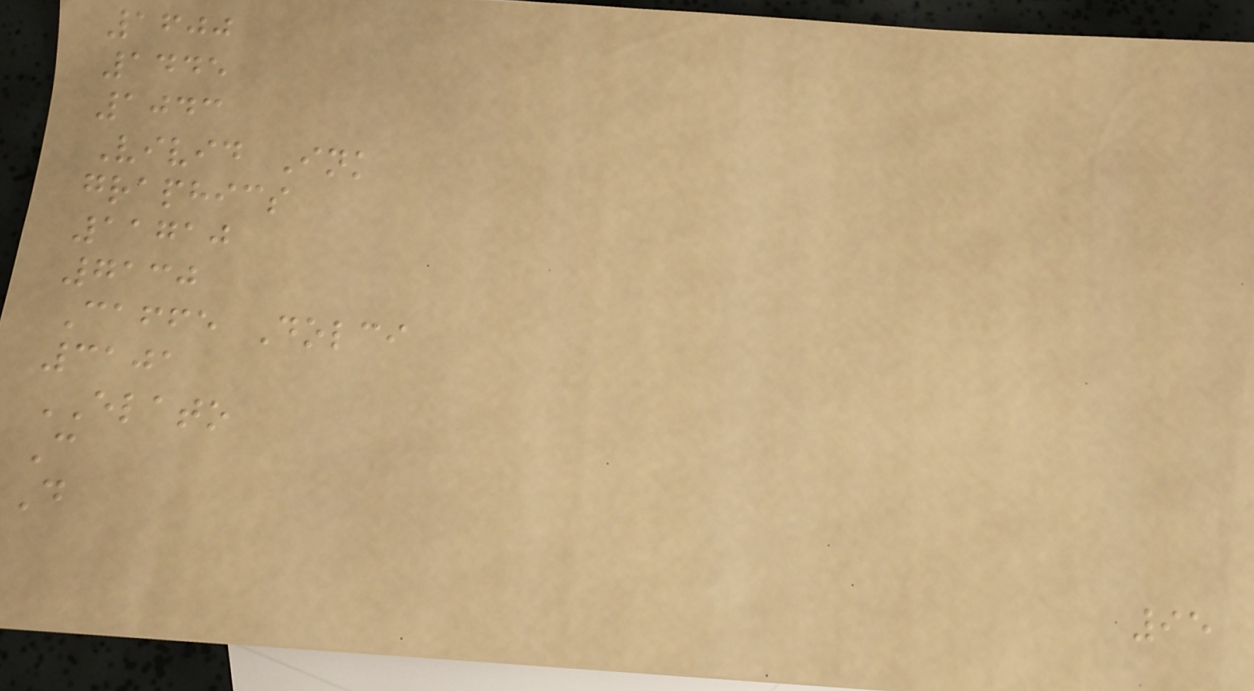1600
1445
1043
Vivid Ink
graphics
11710
7130
Caffe Dolci
3101
ELATO
C
D
95
